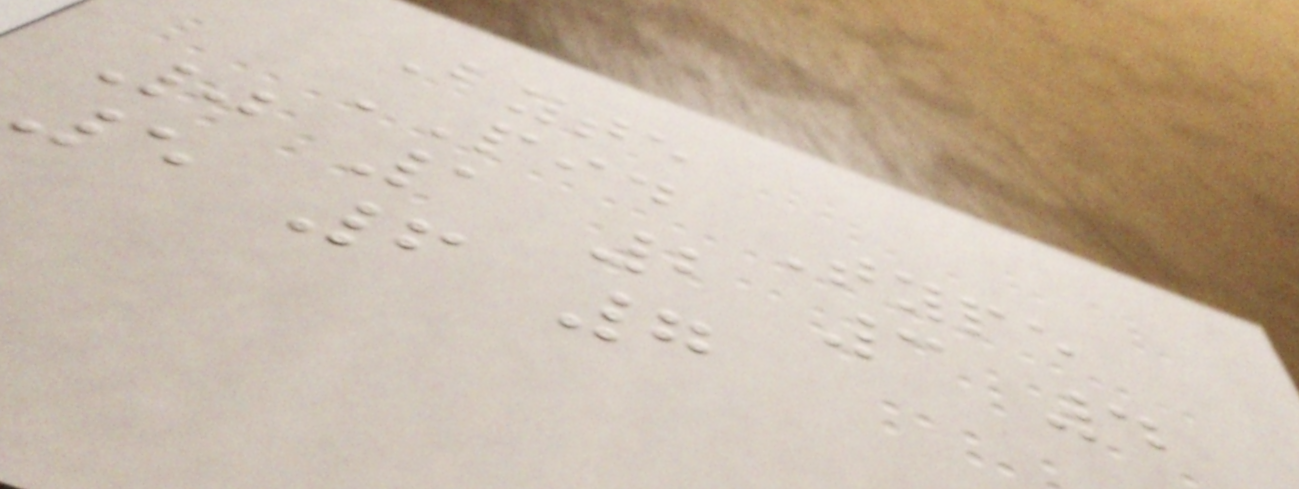Byte
PID Type
0 1 2 3 4
5 6 7
